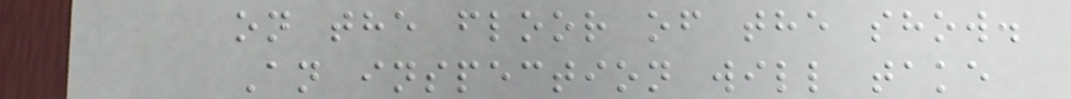on the floor of the show.
An inspection will take
